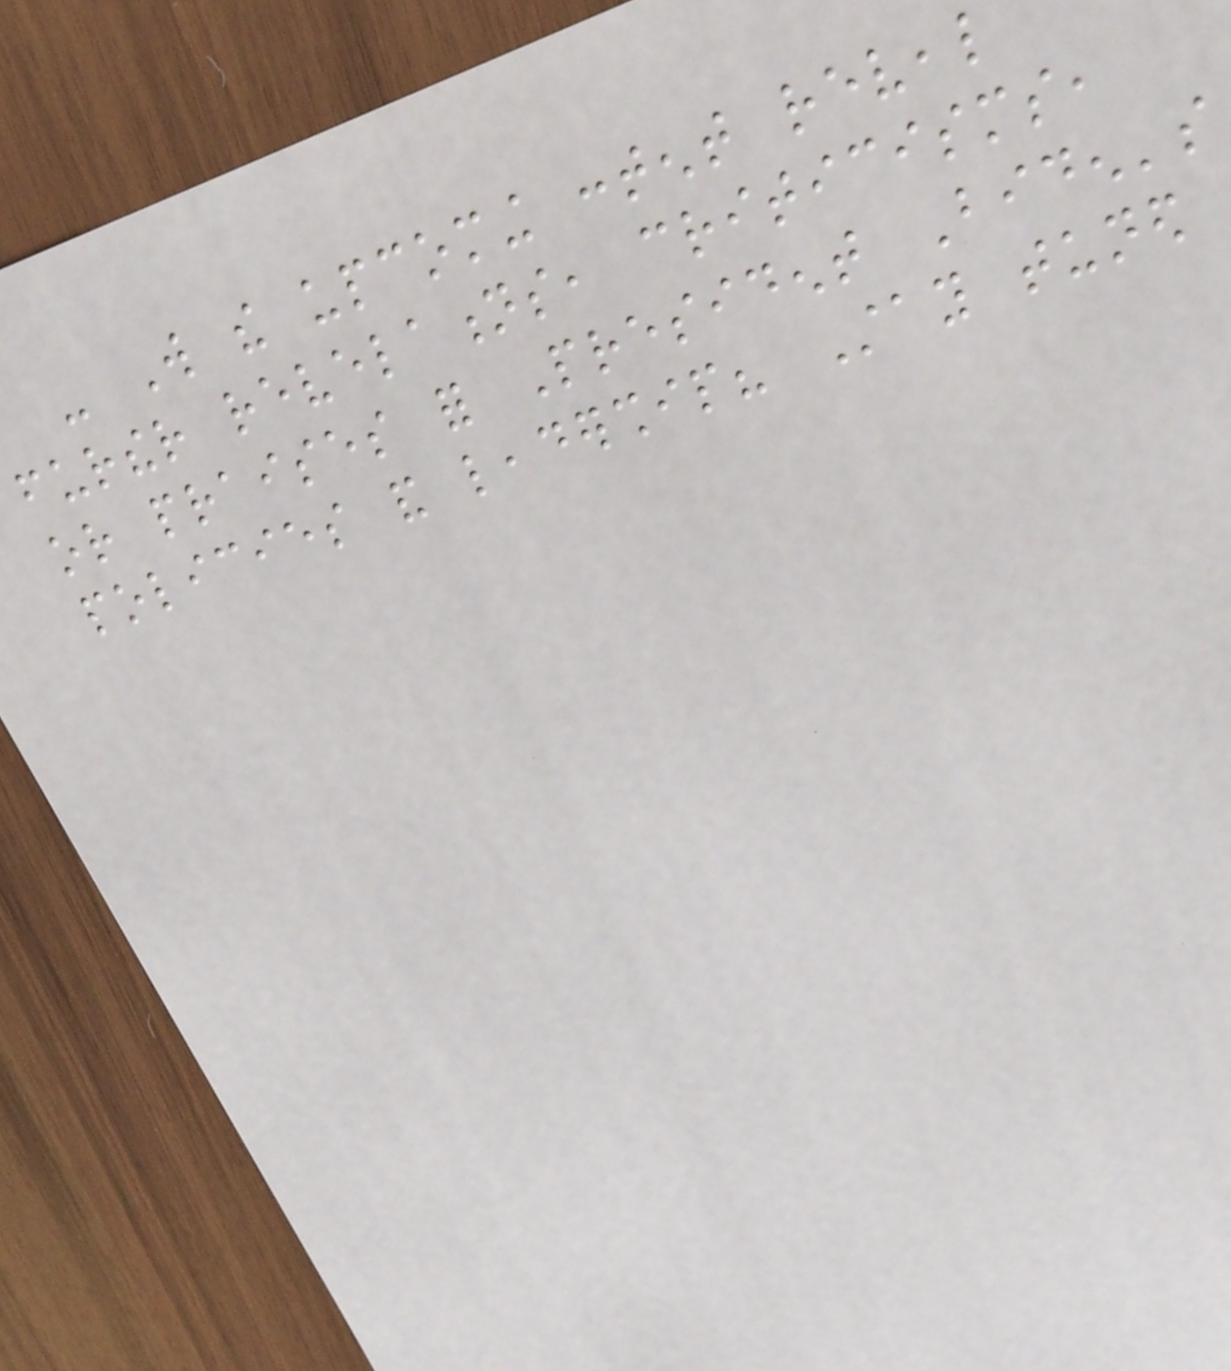- Will the upcoming content reveal
further revelations, criticisms,
or praises for President Biden's
policies and leadership? Stay tuned
